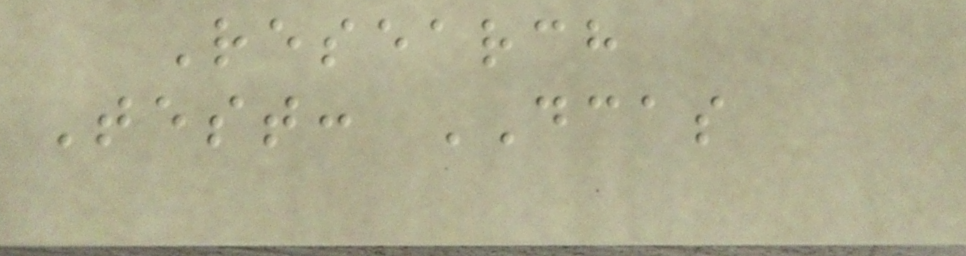Research
Test: DCAS
